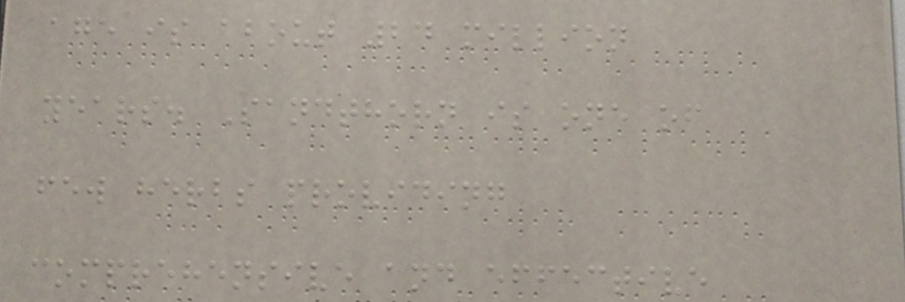age is about 24 million
years. Sandthorn is one of
few herbs providing
comprehensive and effective
